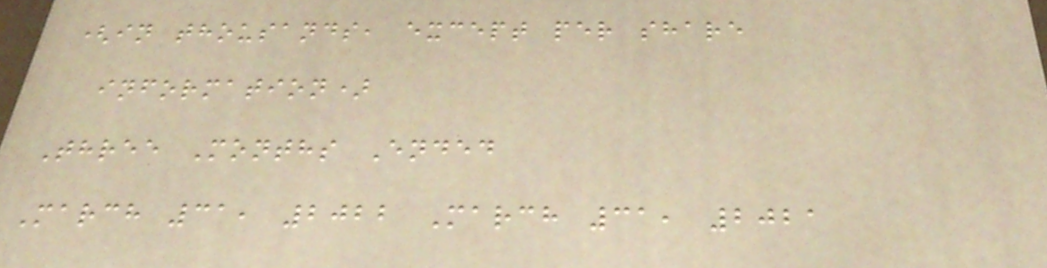(in thousands, except per share
information)
Three Months Ended
March 31, 2022 March 31, 2021
